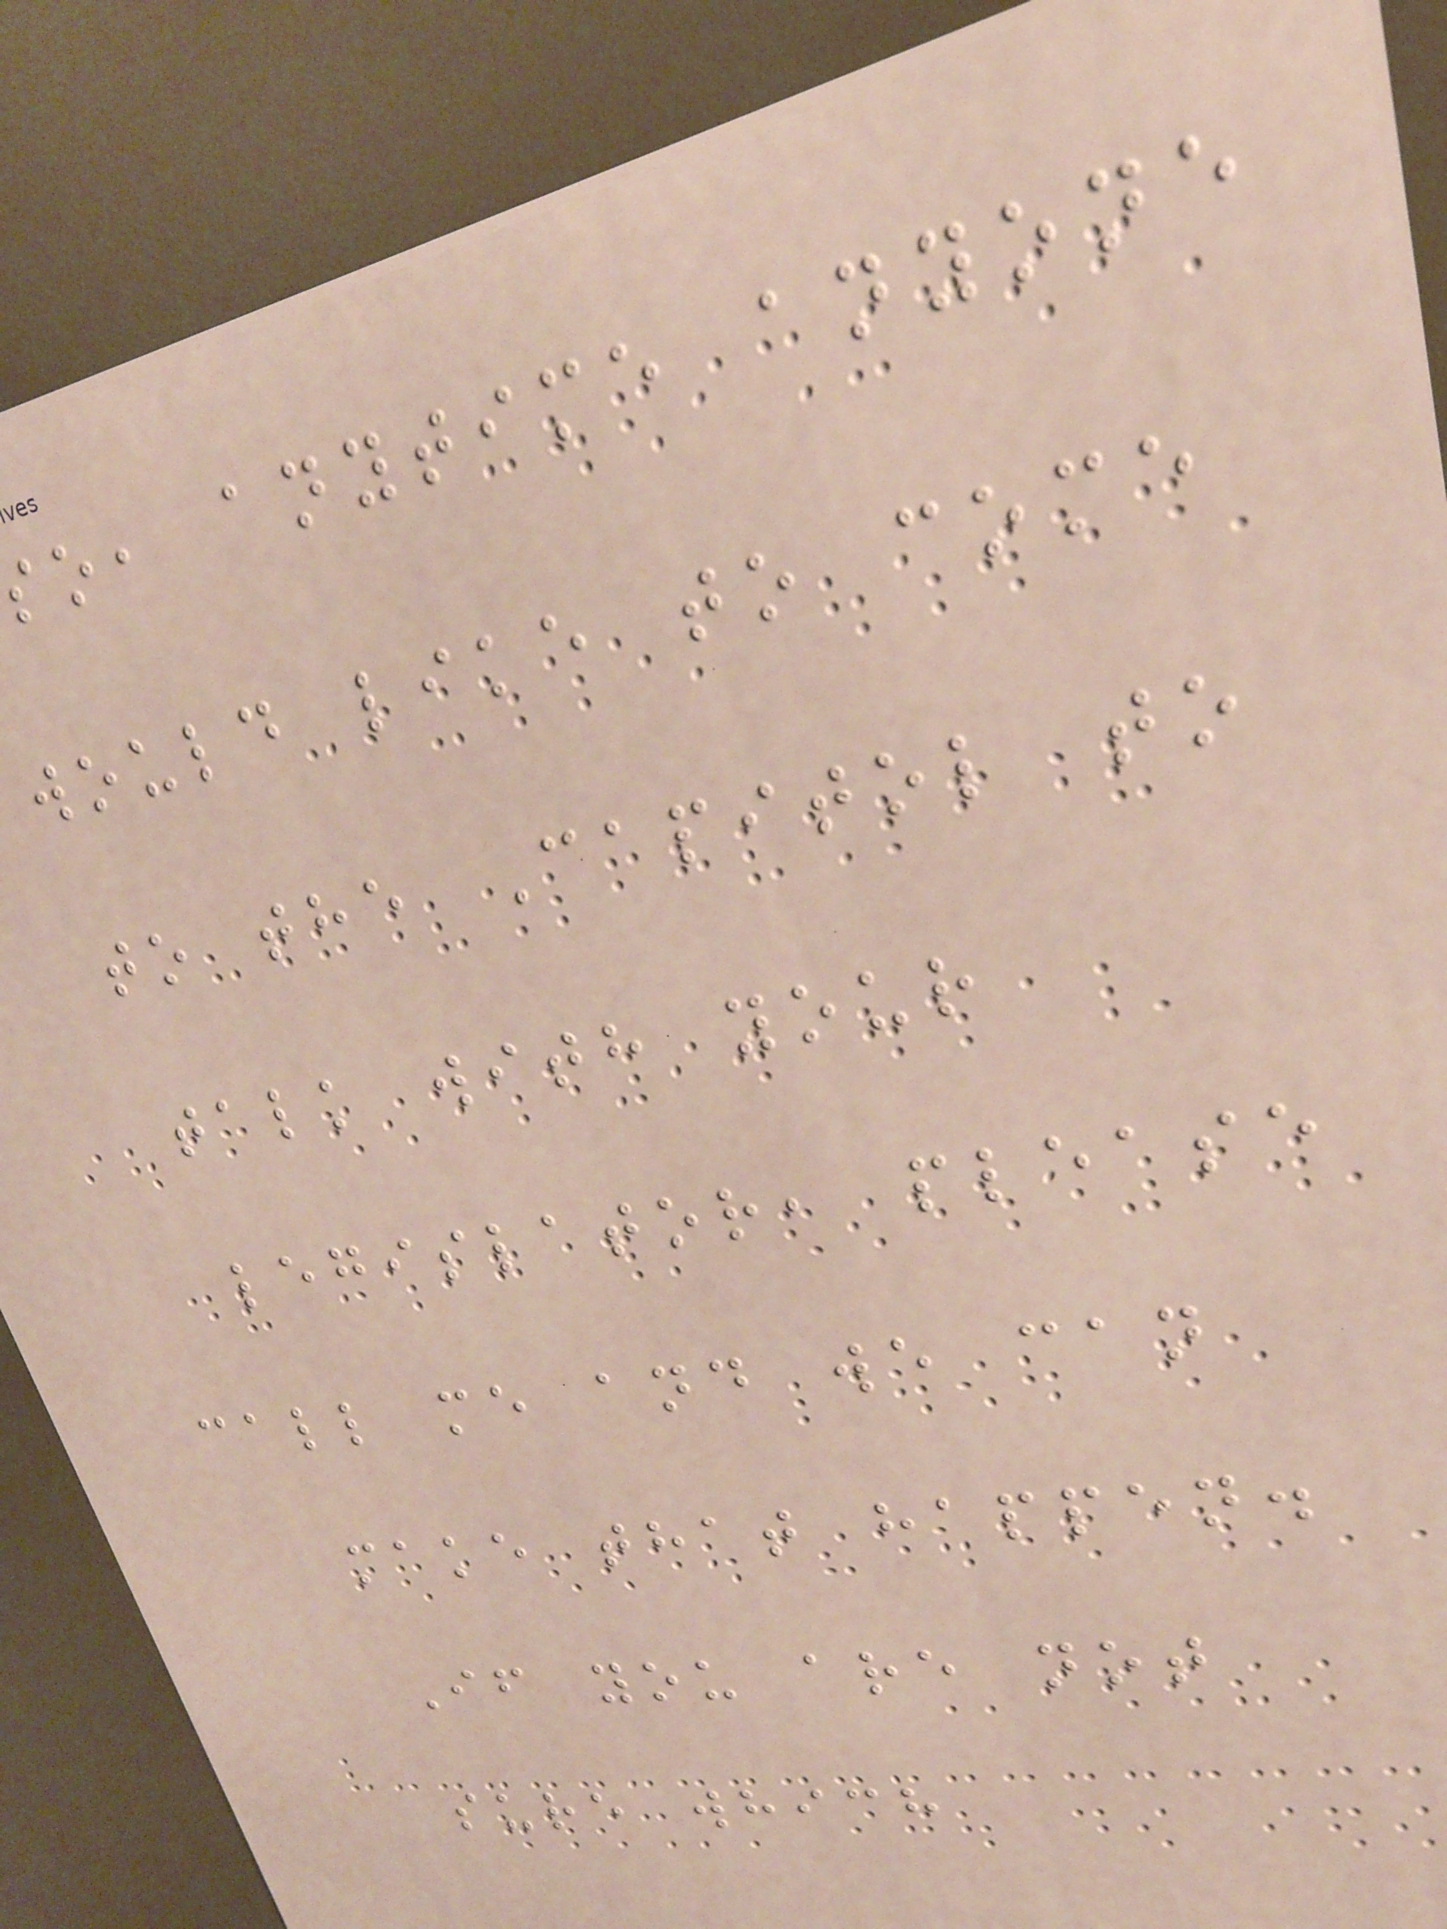o, anytime anyone
would like to come
to the Capitol to
talk with your
legislator, please
call me and we can
make that happen.
If you are not
sure which
